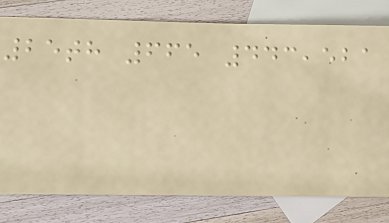25th 665 443,521
